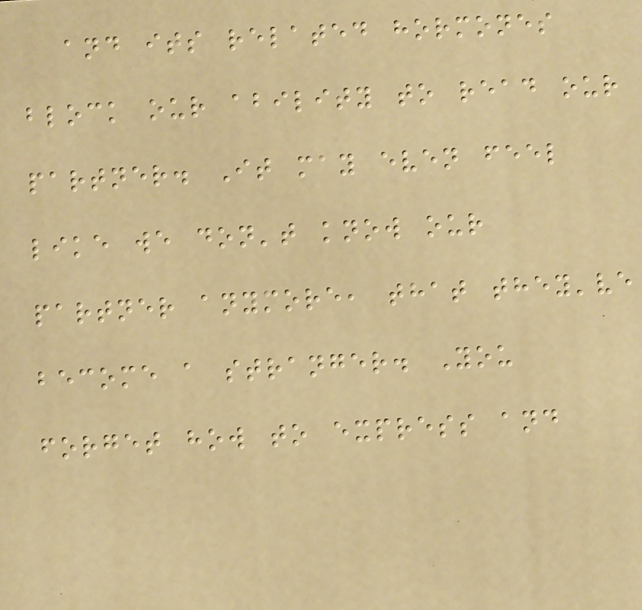and its related hormones
block our ability to read our
partner. It may even feel
like we don't know our
partner anymore, that they've
become a stranger. You
forget how to express and
